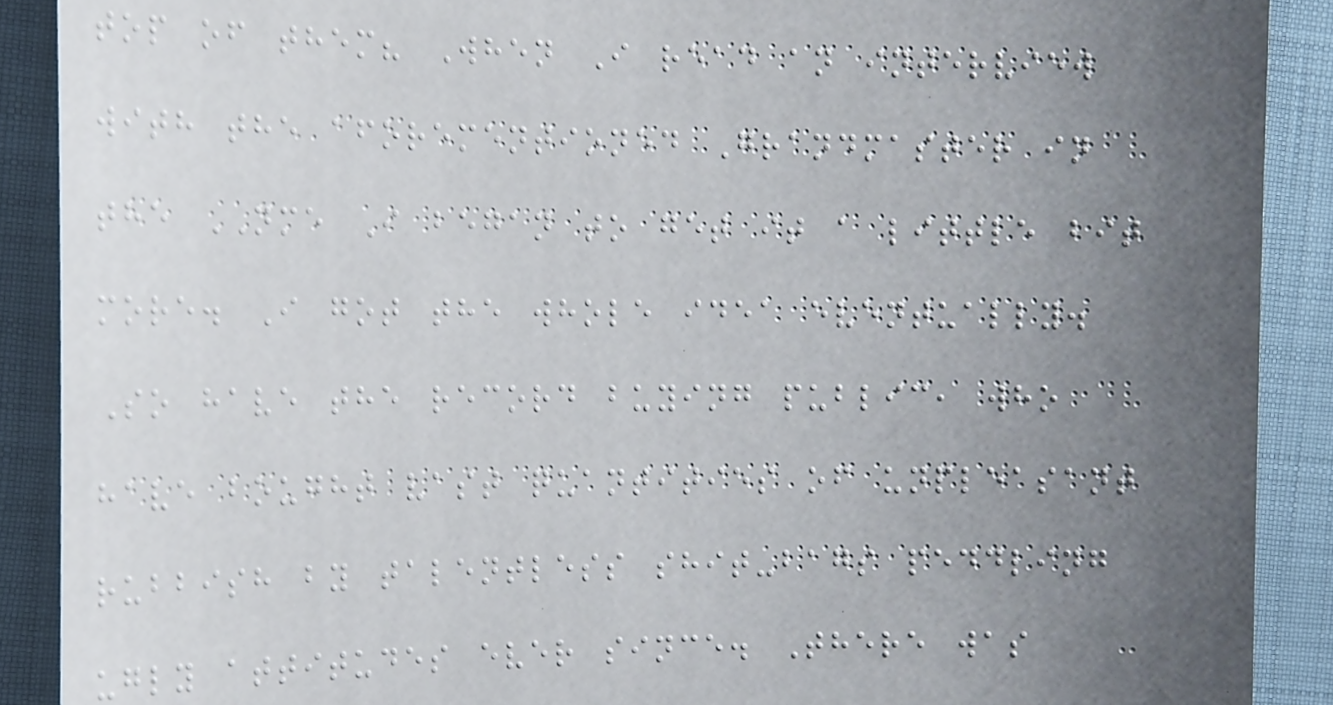top of them? When I read an interview
with the aforementioned Grandmaster in
the NME I began to get it a little bit
more. I got the whole idea eventually.
So have the record buying public, who
have bought vast quantities of unpleasant
rubbish by talentless shit-bags peddling
ugly attitudes ever since. There was
